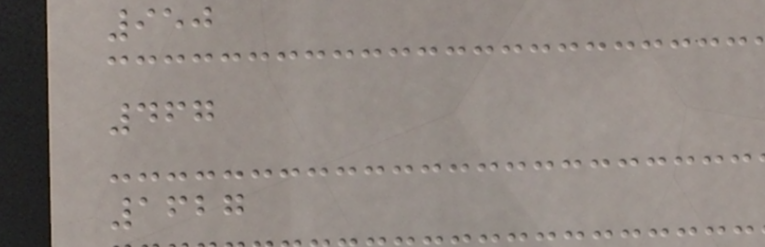950
467
1627
